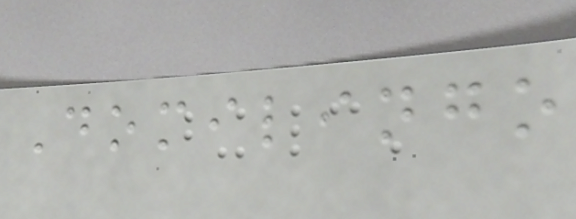Domilingo
